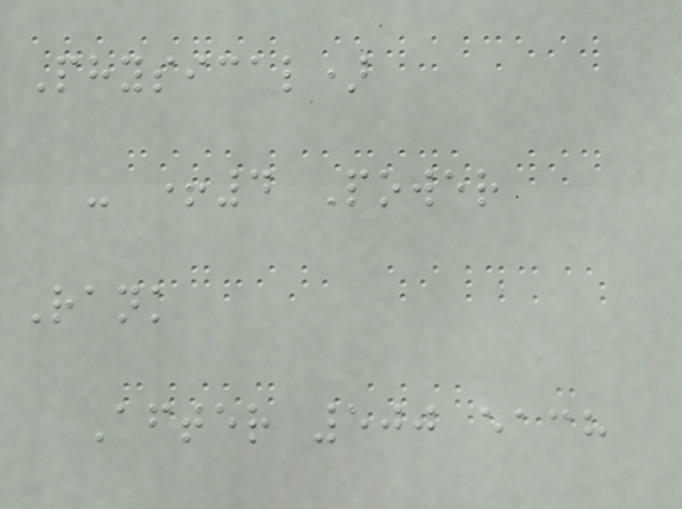Physical)
- +4 Power
Rank
After 500 each
